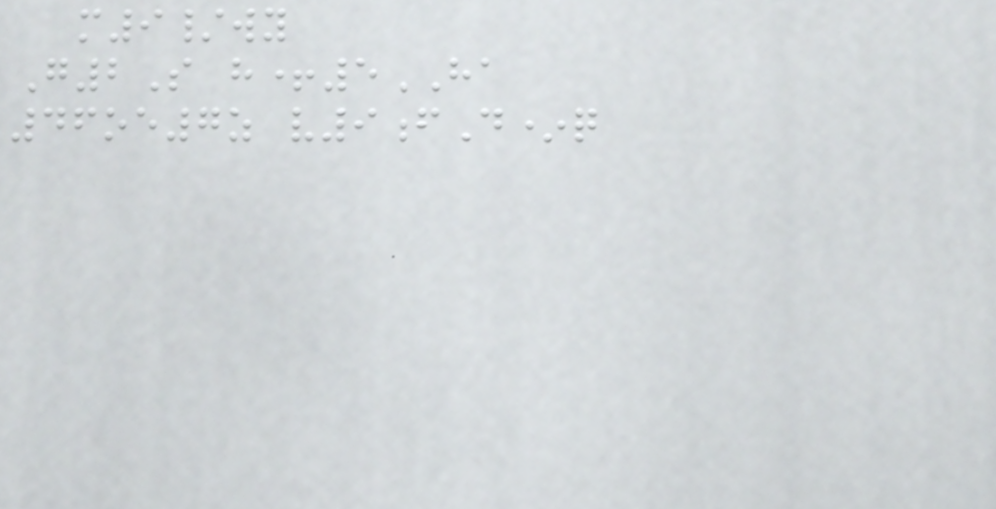m9/wy
G2S h+5HA
46oe7z v9fD*q
